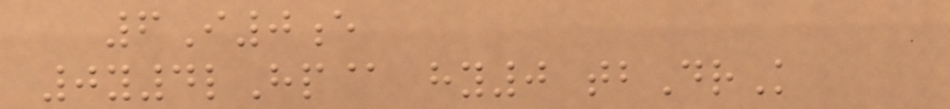6I0e
0y4lHp@ hy0 tbDrK
